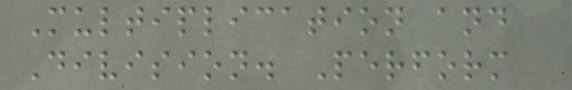Multiplication and
Division. Perform
